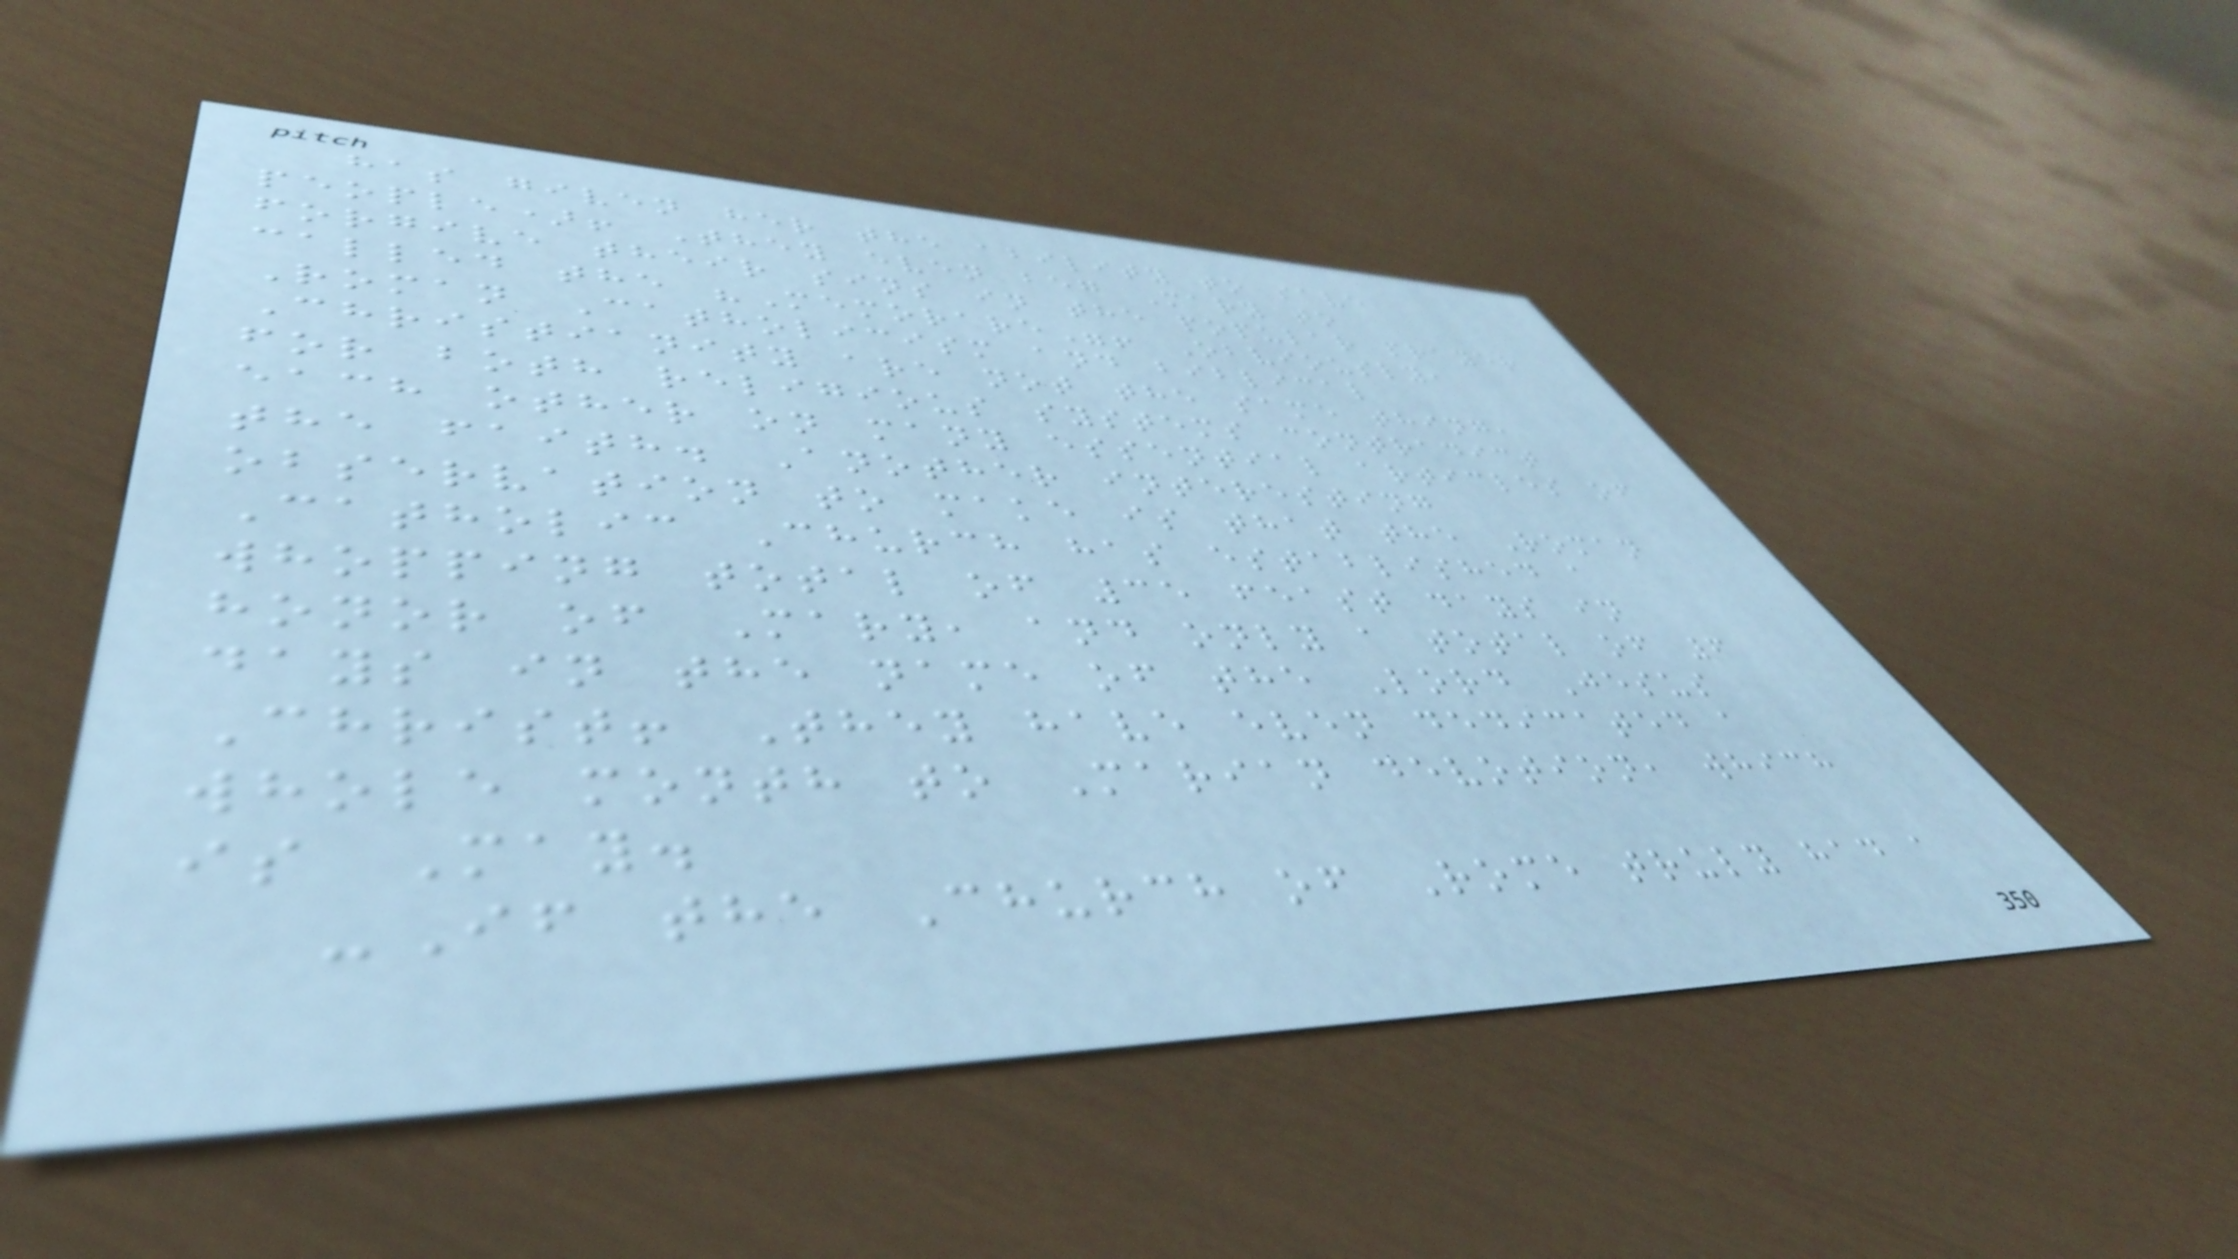has given her the ability to save
people)! They even beg Mary to
forgive their sins in the popular prayer
called the "Memorare"! Obviously,
Roman Catholicism and biblical
Christianity are not the same thing,
for both religious systems contradict
each other on many essential articles of
the faith. Another interesting
observation to make is that the Roman
Catholic Church has established a
whopping total of 35 feast days in
honor of Mary, and only a total of 6
days in the name of the Lord Jesus
Christ! They have even dedicated a
whole month to Marian devotion, which
is May.
-If the Church of Rome truly had a
